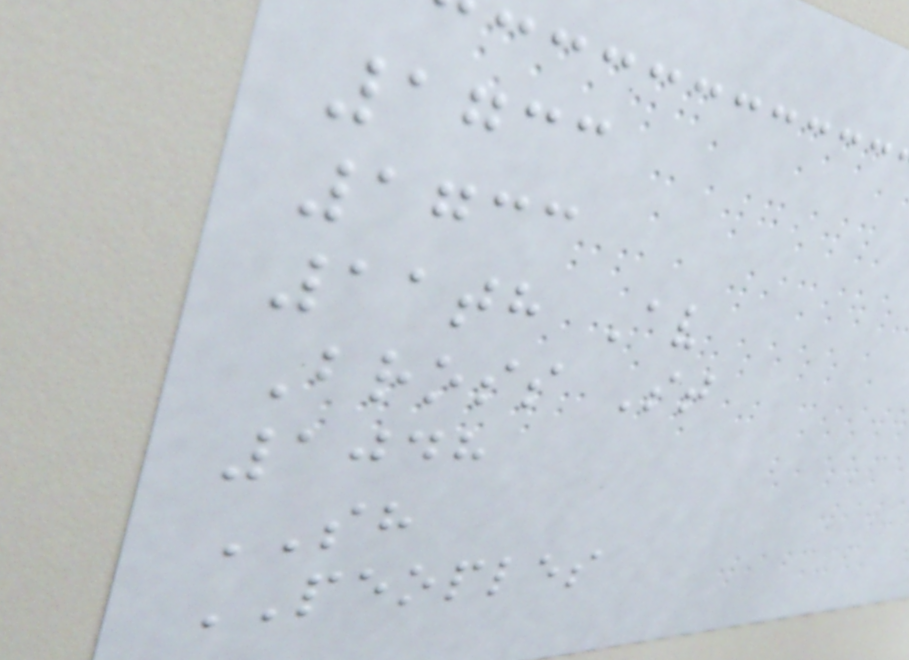1733
1733
11th Av
Bross St
1048
SH
PEOPLES
